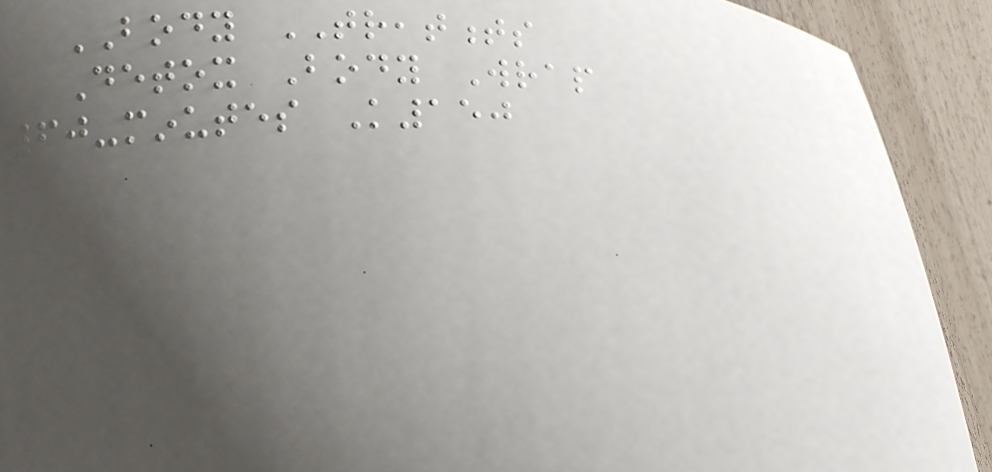BODY TREATMENTS
Detox Body Wrap
60-minutes K150
